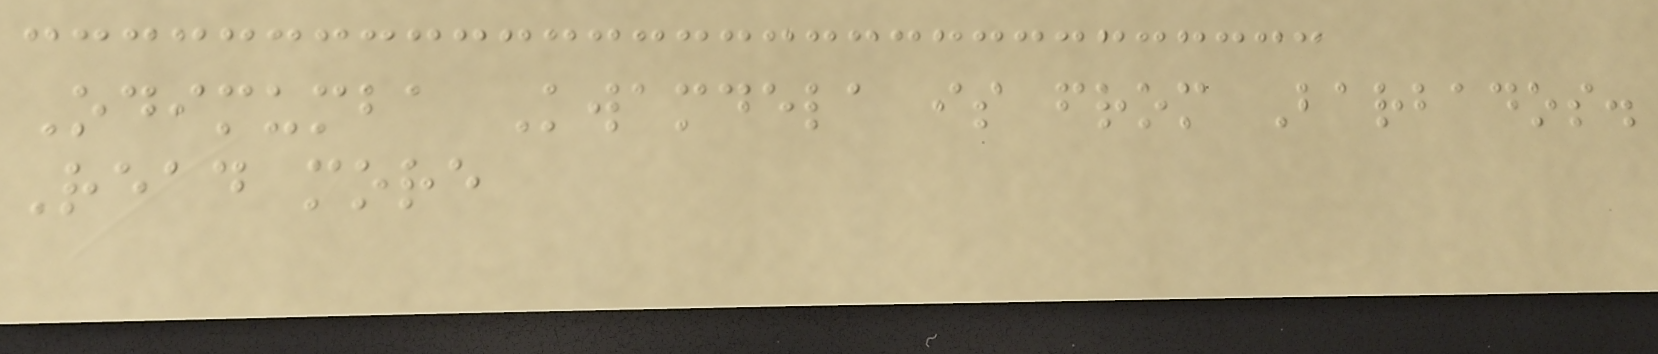Odimumba Kwamdela is from Barbados.
Read more
